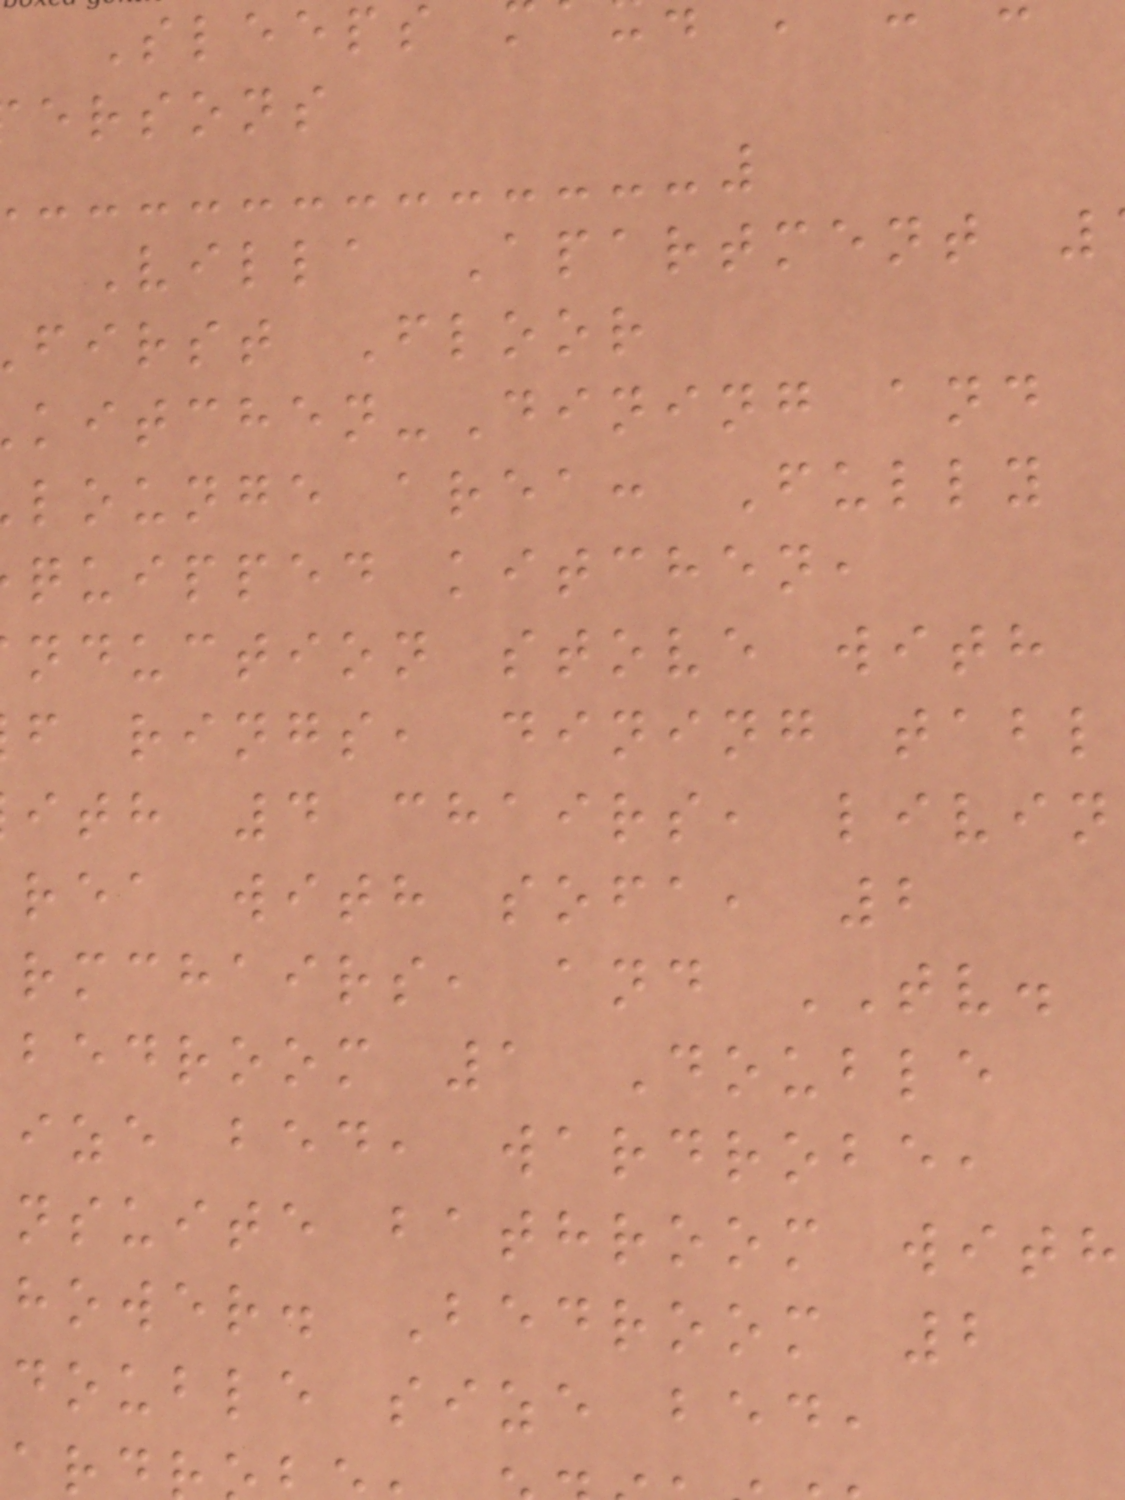Sleeps
ersons
Villa Apartment
first Floor
itchen-Dining and
lounge area: Fully
quipped kitchen,
nduction stove with
f rings, dining tabl
ith 4 chairs, livin
rea with sofa, 2
rmchairs, and TV.
bedroom 1 Double
ize bed, wardrobe,
nsuite bathroom with
hower. Bedroom 2
double size bed,
